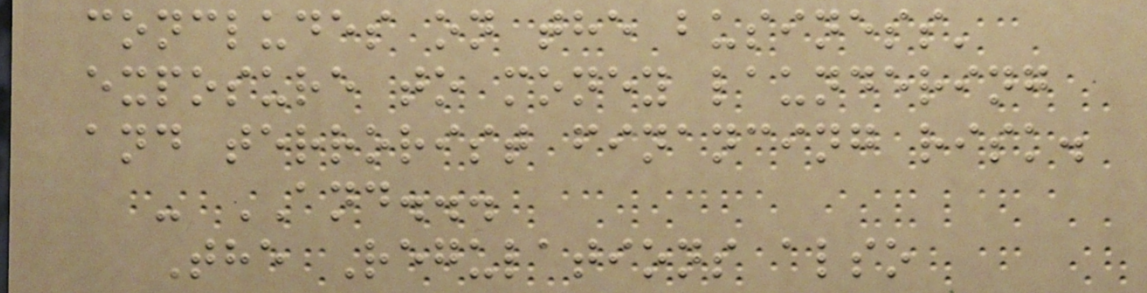concludes on the business'
exposure to money laundering
and terrorist financing risk.
- AND...
The Regulations also
